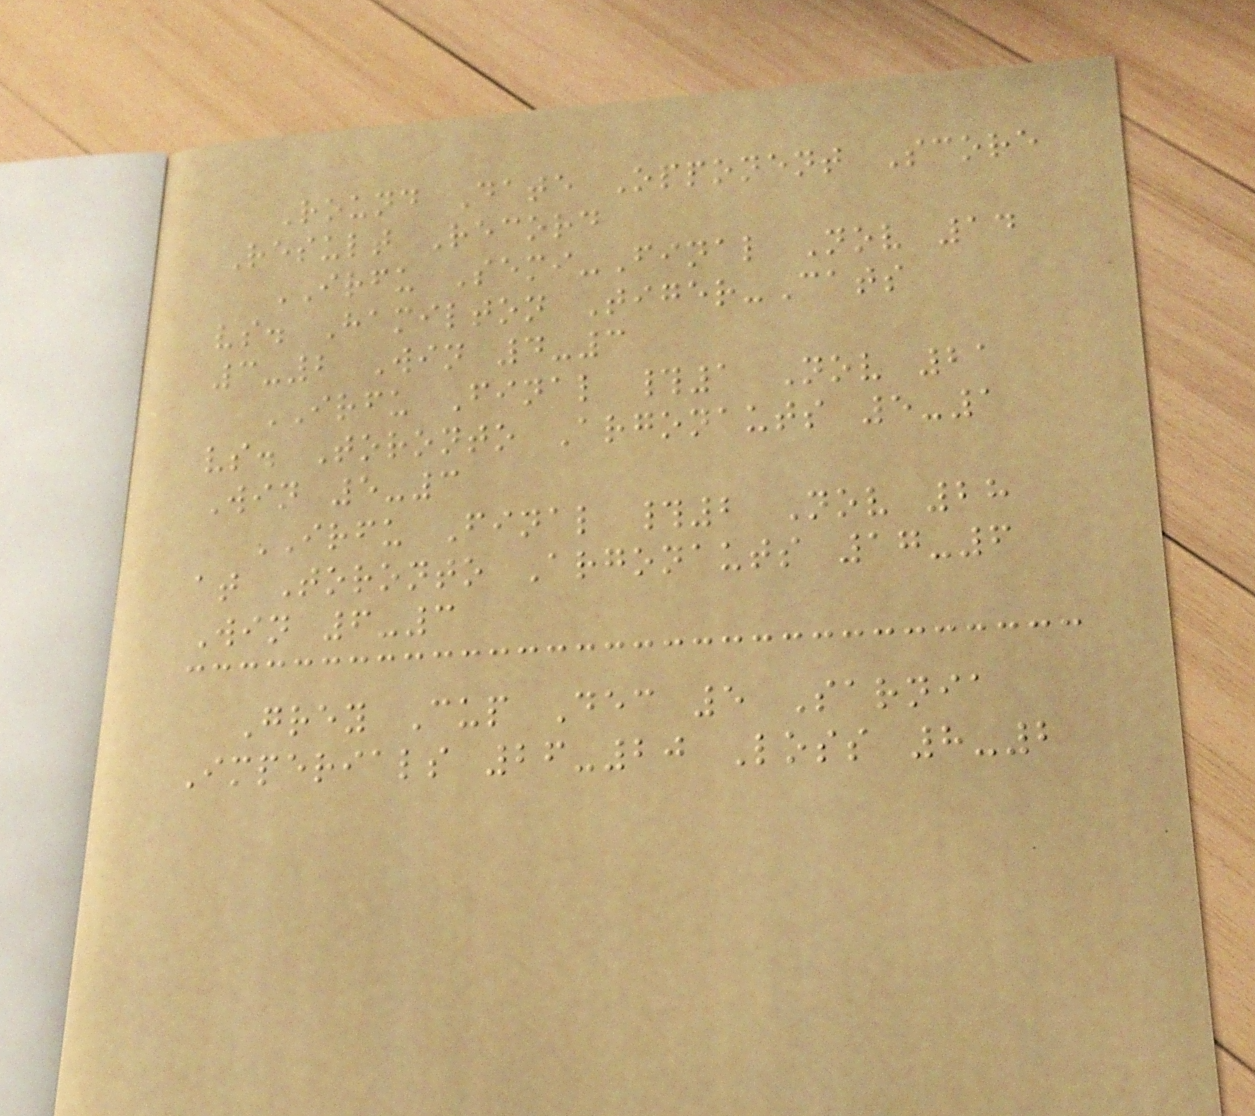Round Date Opponent Score
Result Record
IRFU Semi-Final Nov 14
vs. Hamilton Tiger-Cats
3-2 Win 4-3
IRFU Final #1 Nov 21
vs. Toronto Argonauts 5-1
Win 5-3
IRFU Final #2 Nov 28
at Toronto Argonauts 17-6
Win 6-3
Grey Cup Dec 5 Sarnia
Imperials 26-20 Loss 8-2
